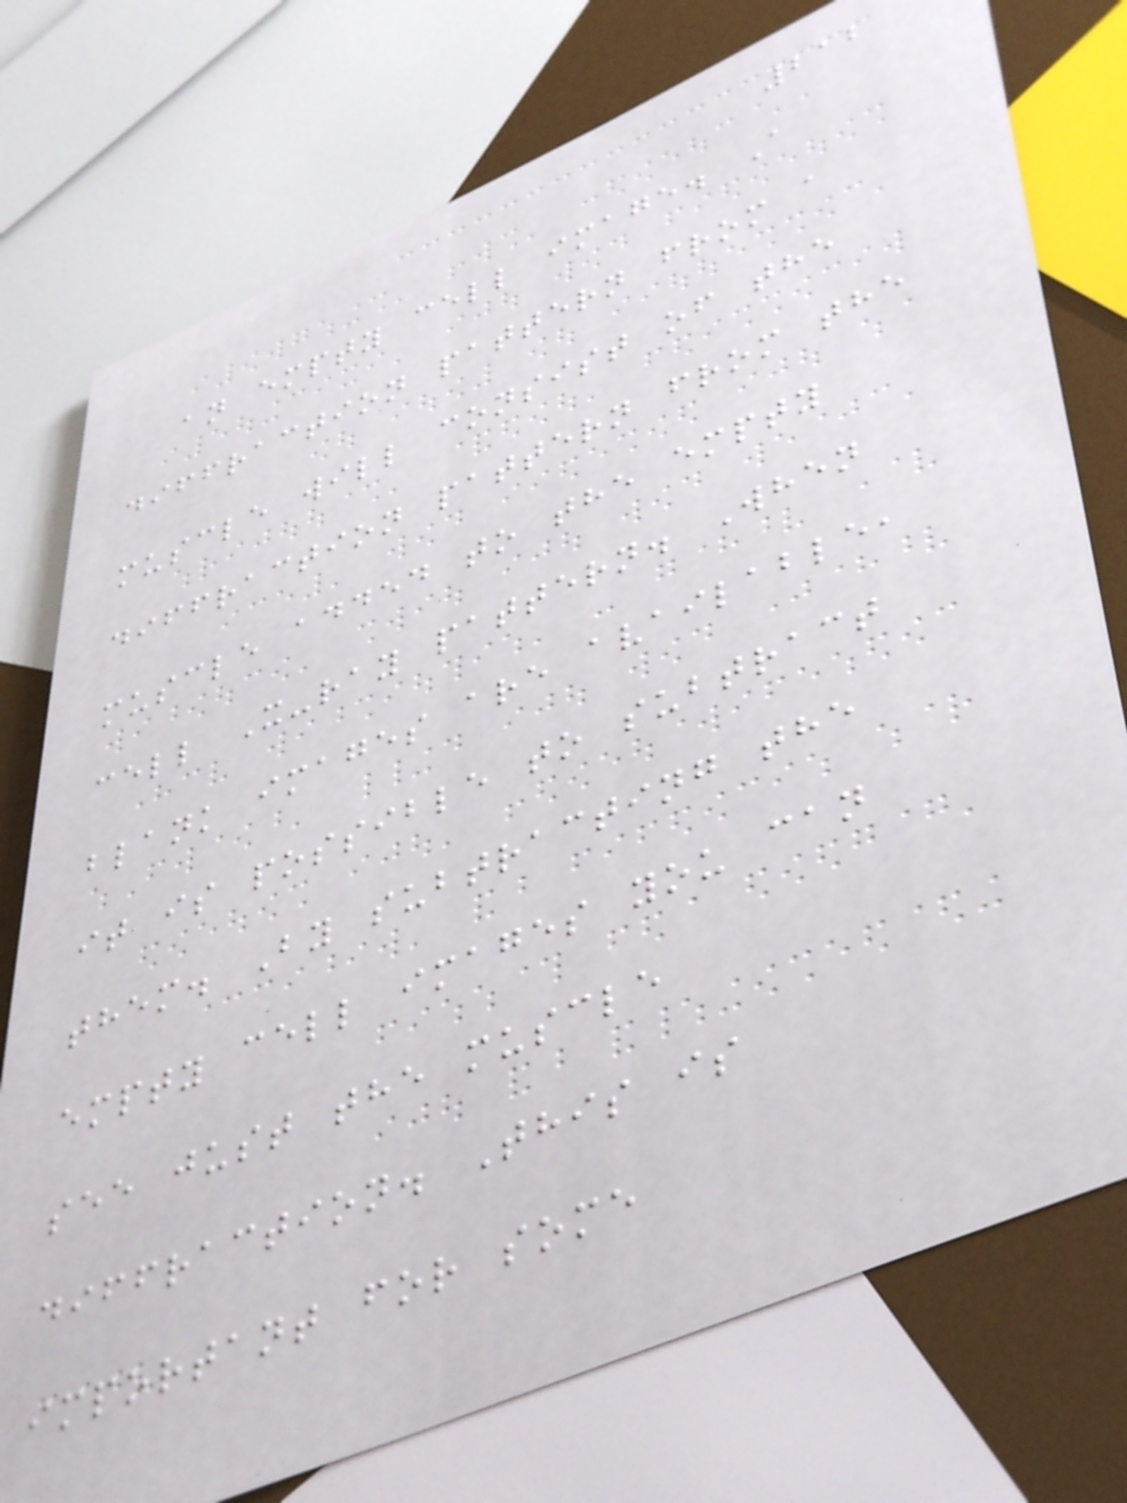212
an empty cell image. A
diffraction pattern from a
muscle will consist of the
diffraction pattern from the
muscle added to the empty
cell X-ray pattern. When
blank images are available,
it is possible to subtract
them. By subtracting the
empty cell images you can
see just the muscle
diffraction. This is
important for some
